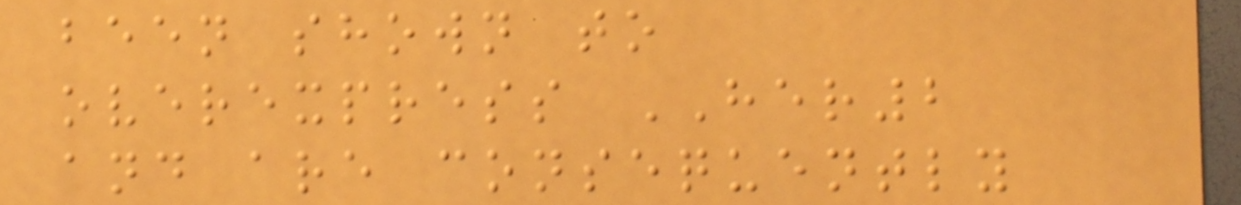been shown to
overexpress HER2
and are consequently
